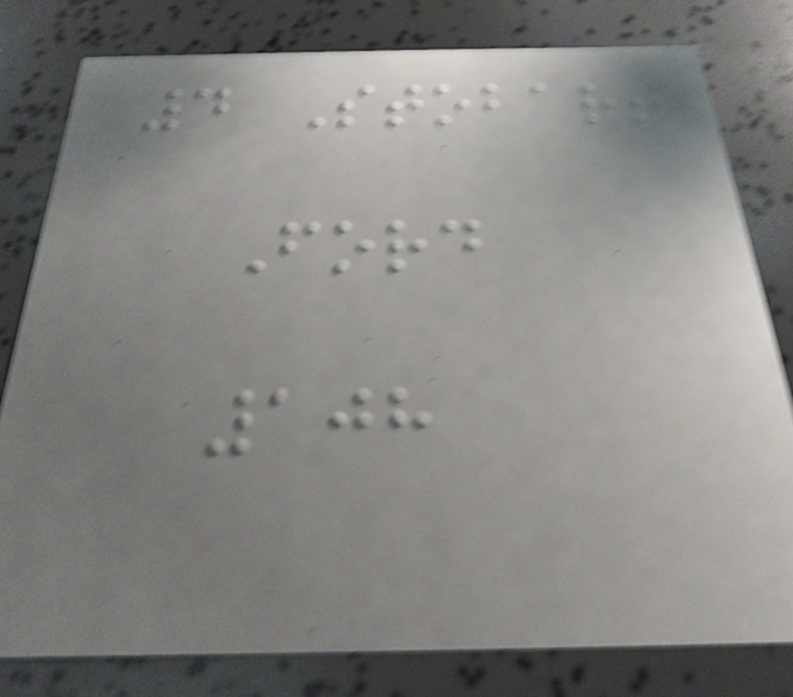4 Stobart
Ford
108
